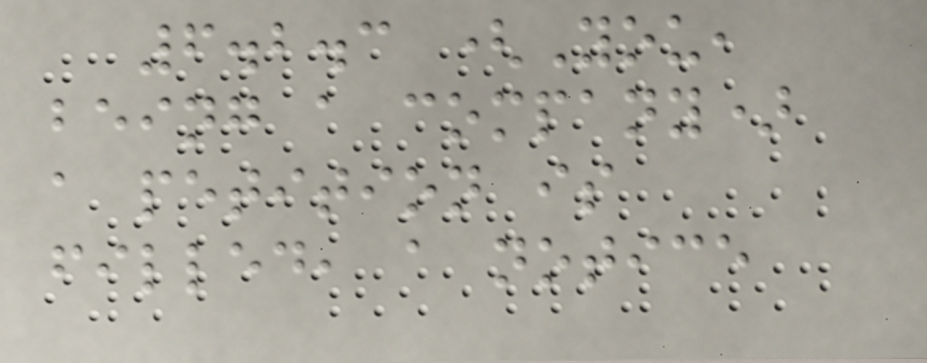6.2.3 (You,
being a company)
a petition is
filled, a notice
